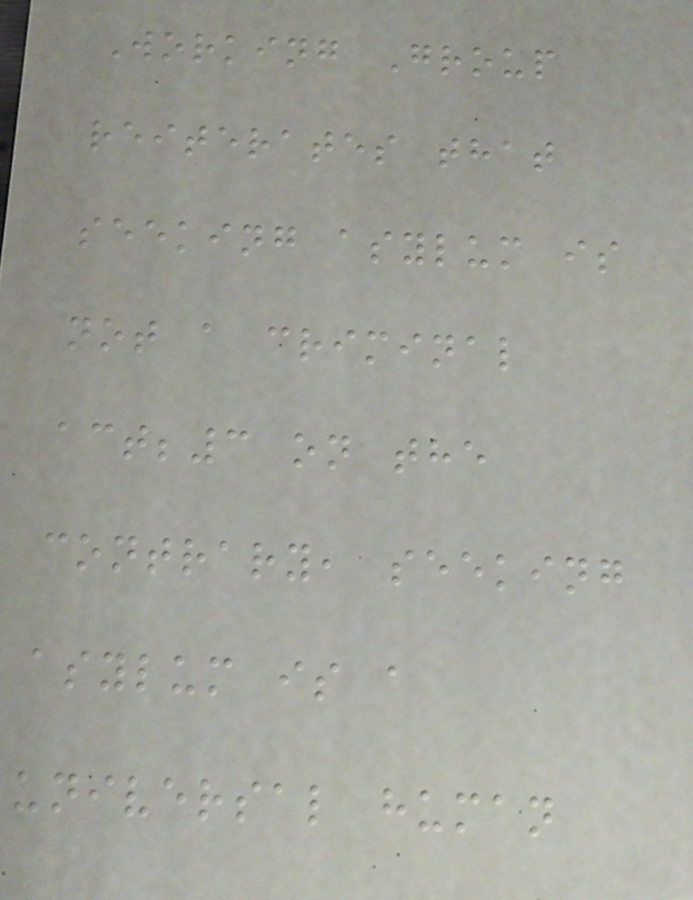Working Group
reiterates that
seeking asylum is
not a criminal
act;3 on the
contrary, seeking
asylum is a
universal human
